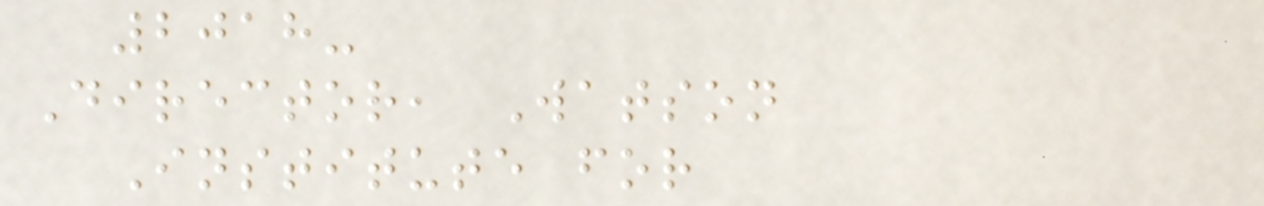2018-
Director, Watson
Institute for
